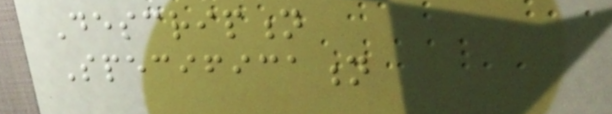Description
Specification
